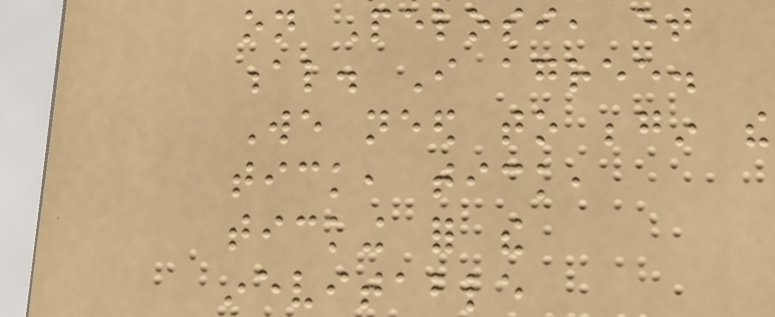on Pelosi, et
al. I agree.
We need to begin the
tick, tick,
ticking for the
inevitable
